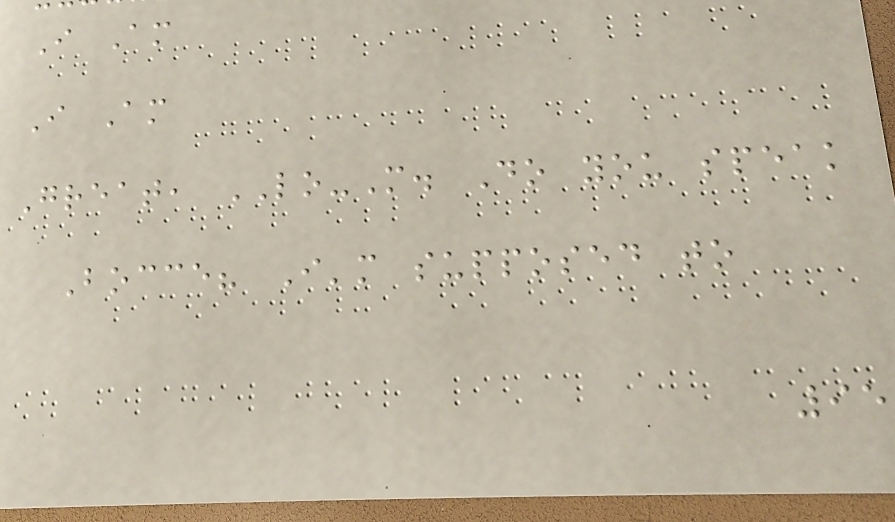I Am
I Am
Great, LO-M. Do you speak
Bocce? I'm supposed to
95
